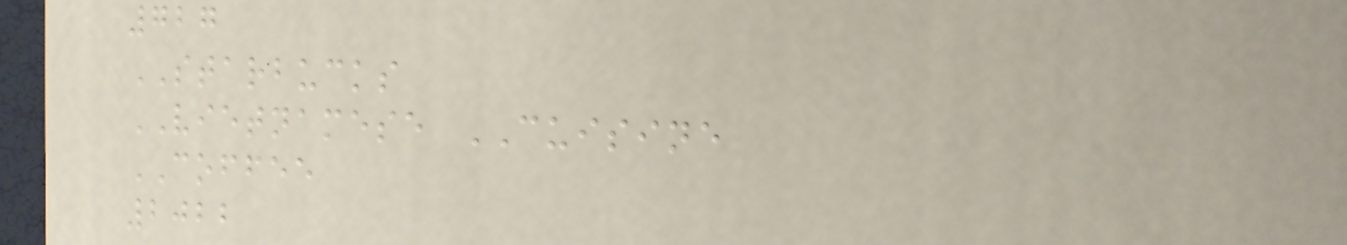727
STARBUCKS
VIETNAMESE CUISINE
COFFEE
2022
